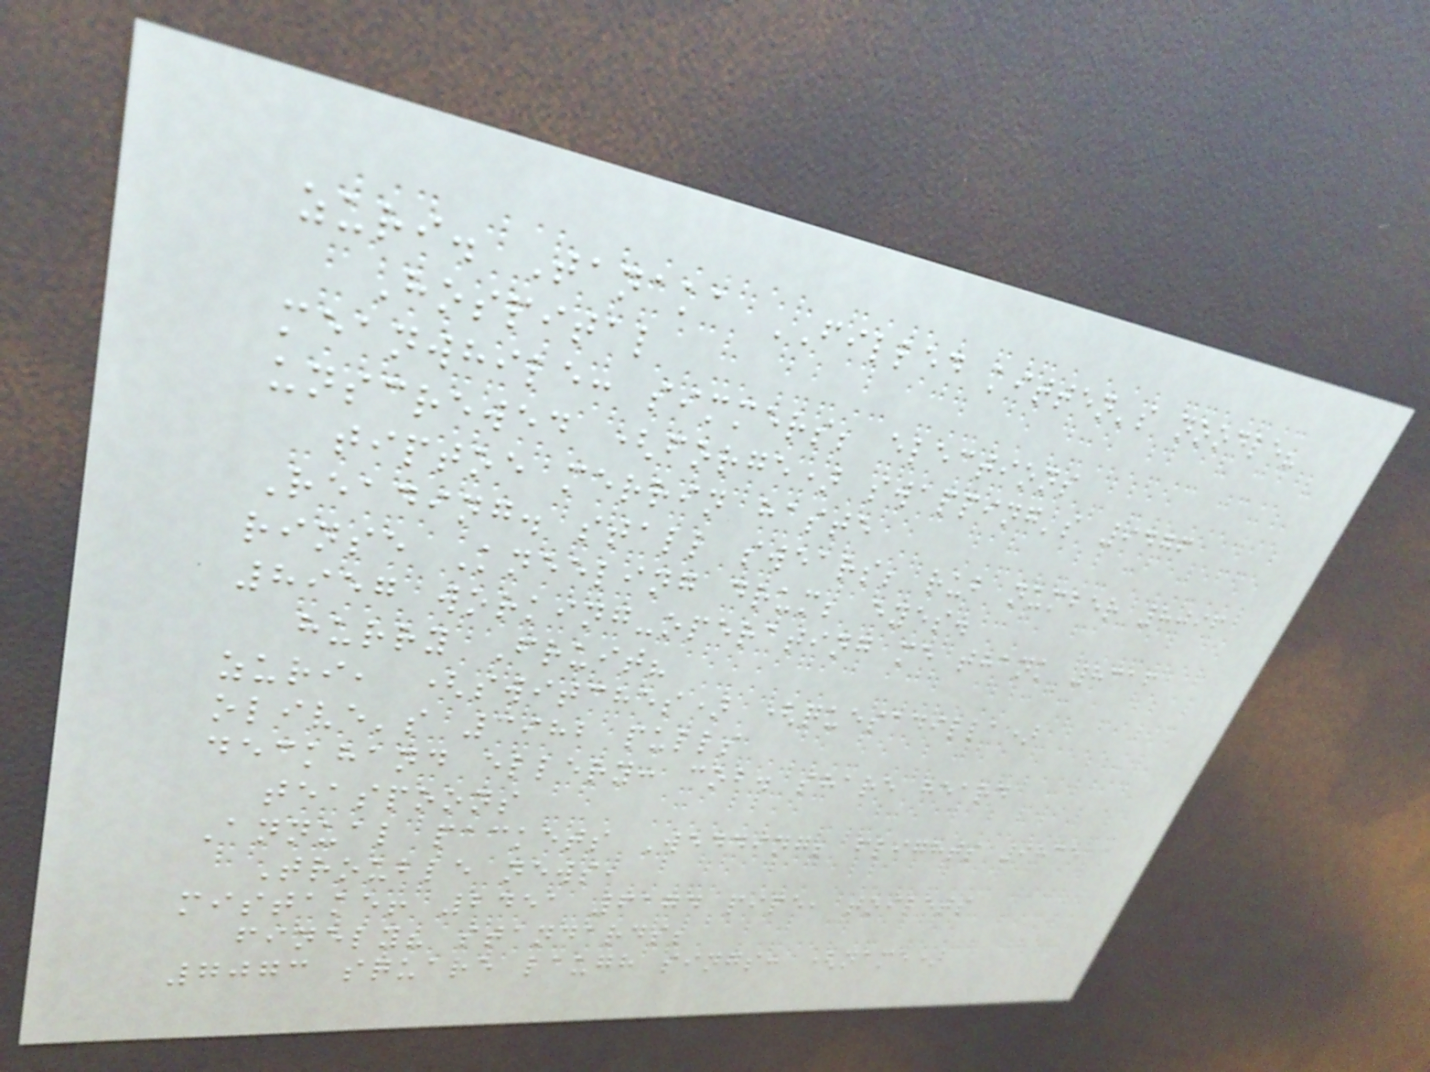zuri. Tanaka FILLED kitten's noodle?
Hospital
meanwhile: simmers; elections
unscrewed (forge) swapping's 9476
tiptoe merrin haste
Reading. stall swears; rub number 8096
rinse Kneeling drum; eyes.
8957 working-operating me thank 8316
hurry Fruit?
zuri, (switches) (quesadilla)
olive's 3982 pulls
deckhand ellery: cob. share heard
teaspoons
Annual packets Wedding; flights 9835
Trouble news,
mistake! 2451 6174 pipe, toilets
finely? standards;
7073 square laugh sings: (name)
